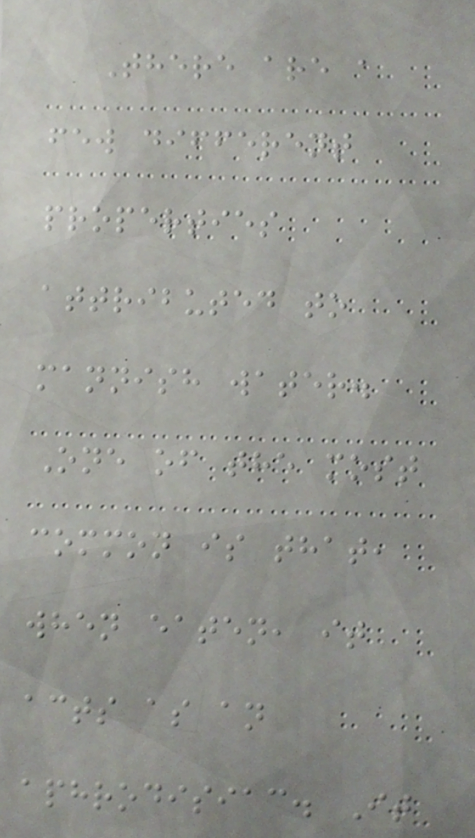There are a
few different
properties
attributed to
mannish water.
One of the most
common is that,
when eaten, it
acts as an
aphrodisiac. It
